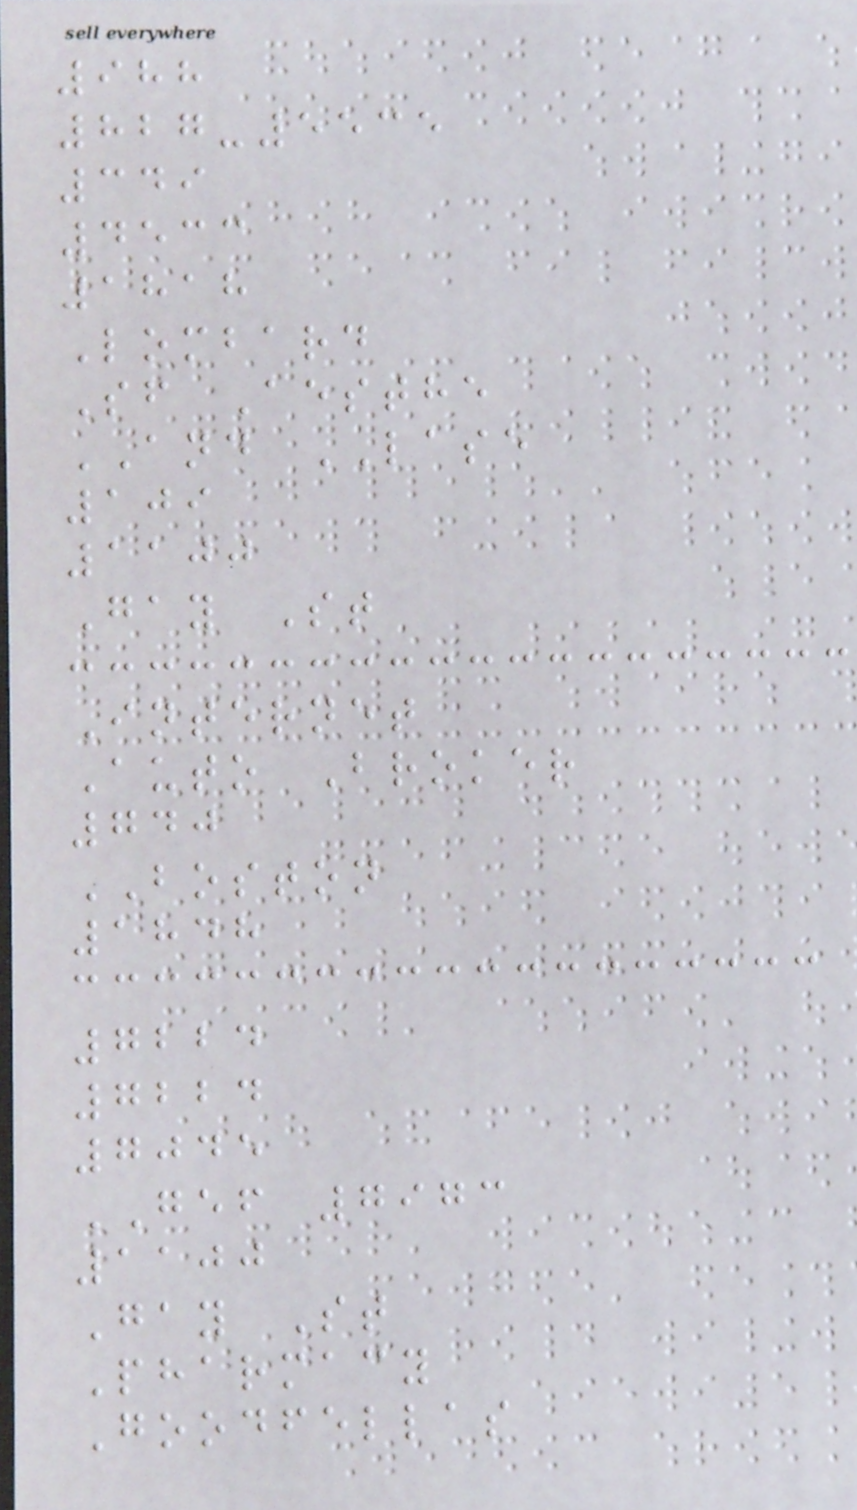988
827-5535
349
4533
1818
Lombard
Sf Aesthe
AND LASE
109
1100
Gay St
Internet
Auto Broker
740
BOSTON
1848
7224
7224
7045
GEF 7973
1100
Gay St
Pharmacy
Goodfellas
